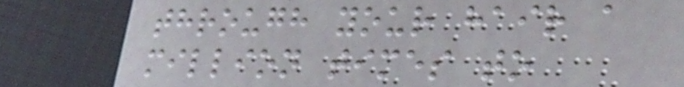through your hair a
million times to
